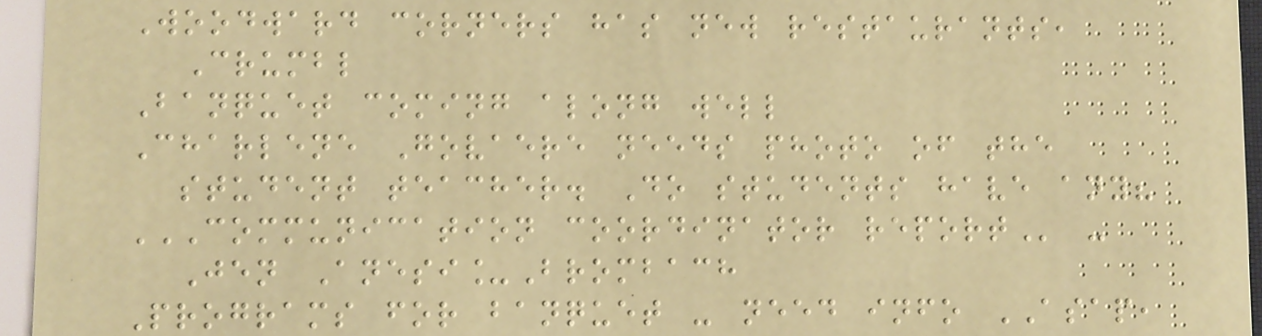Woodward corners has new restaurants,
Crumbl
Banquet coming along well
Charlene Govaere needs photo of the
student teacher. Do students have any?
COMMUNICATION COORDINATOR REPORT -
Jen Anesi_Brombach
Programs for banquet - need info ASAP,
